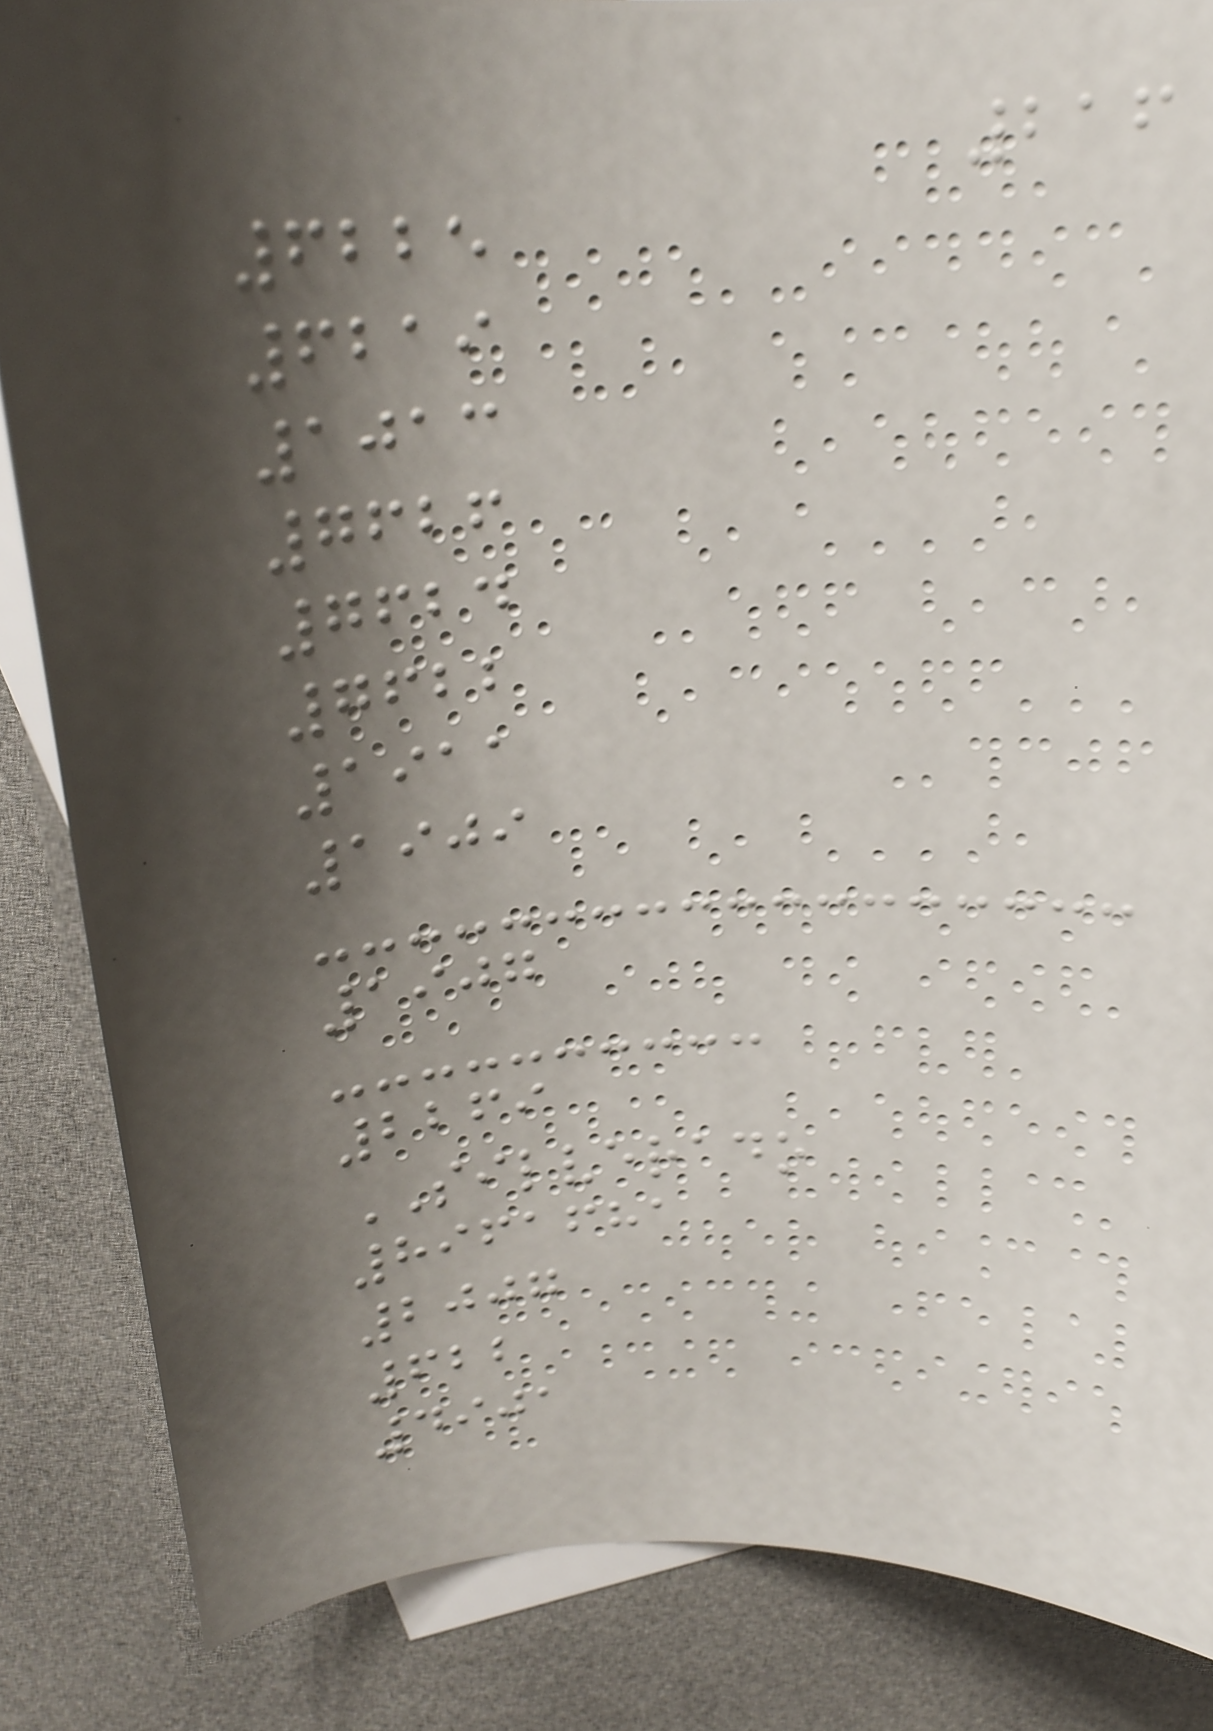216
6225
6219
1013
7626
7624
7622
1911
1909
1907
2269
SILVERADO
8961681
2007
622
4901
